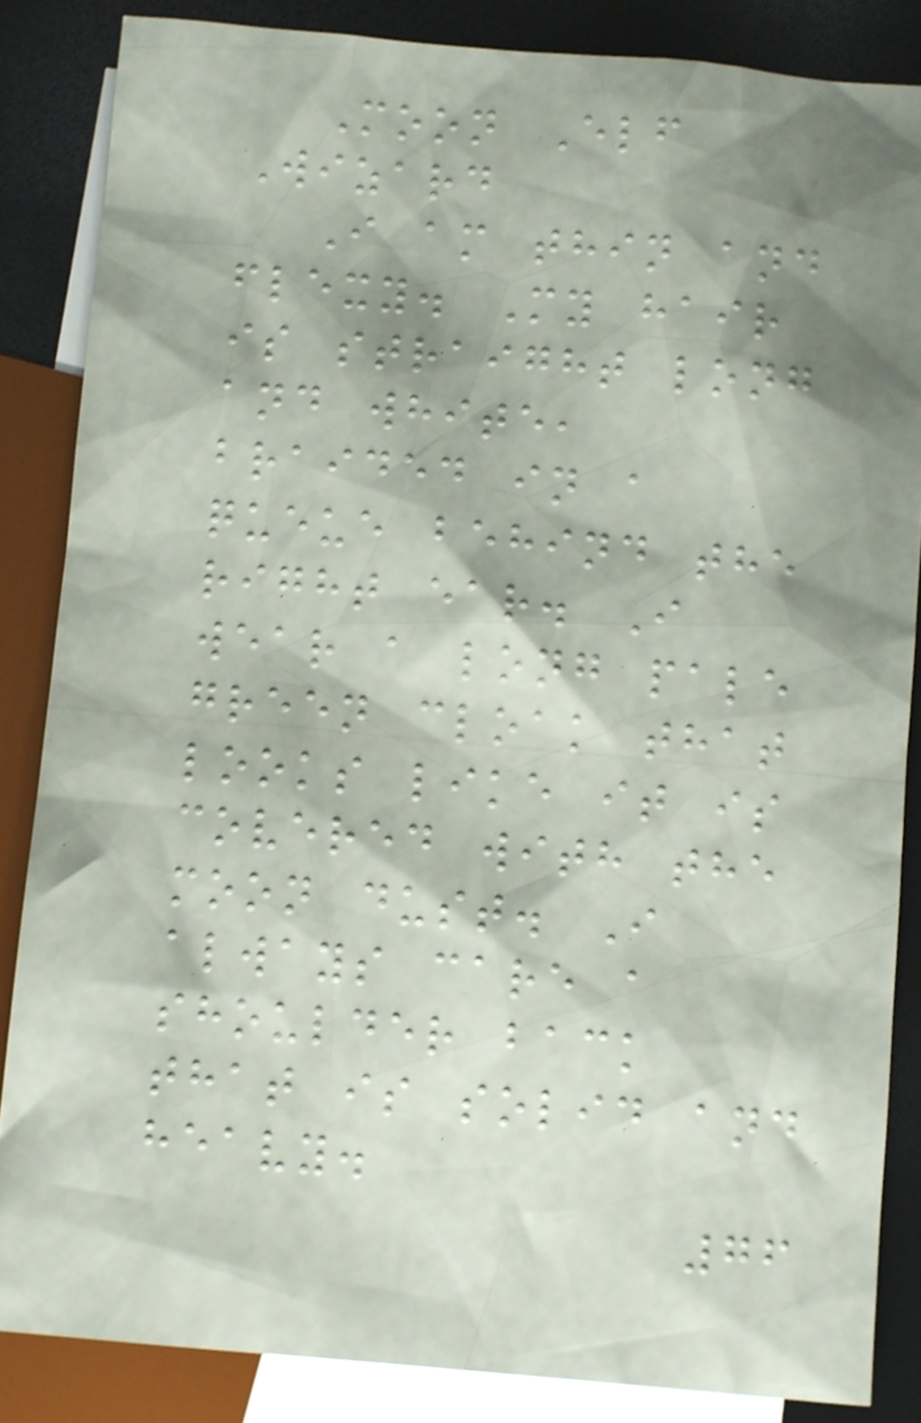Moon Elf
Wizard
I am thin and
flexy. My hair
is straight long
and white,
braided in a
queue behind the
right ear. I
wear a long pale
green cloak that
looks like it is
covered with the
moon dust. I
always care a
shoulder back
that is solid and
heavy.
76
